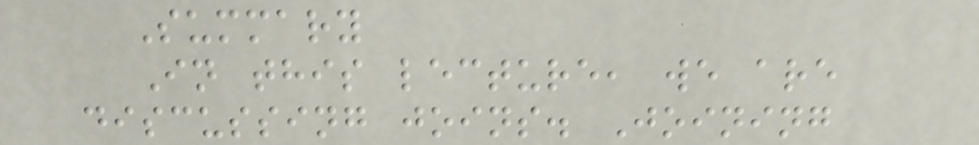Summary
In this lecture, we are
discussing joins. Joining
